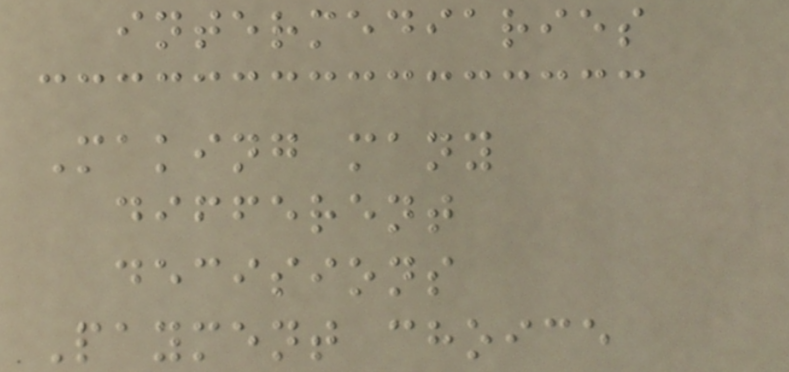intermediaries
Making many
different
decisions
Payment choice
